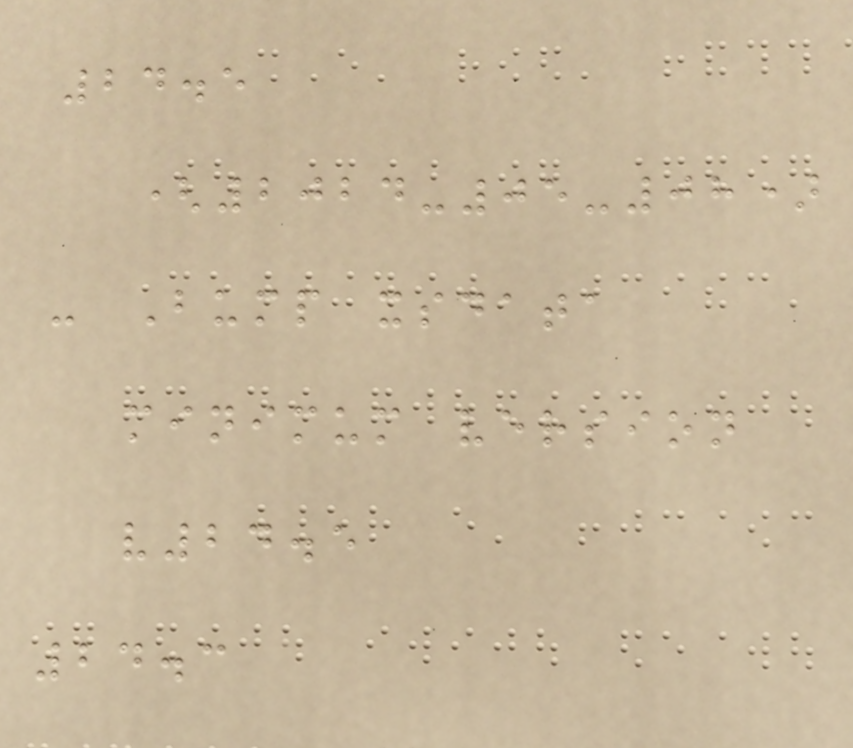24.5
(2024-05-08)
- Bump xsdata
minimum version
v24.5
24.3
